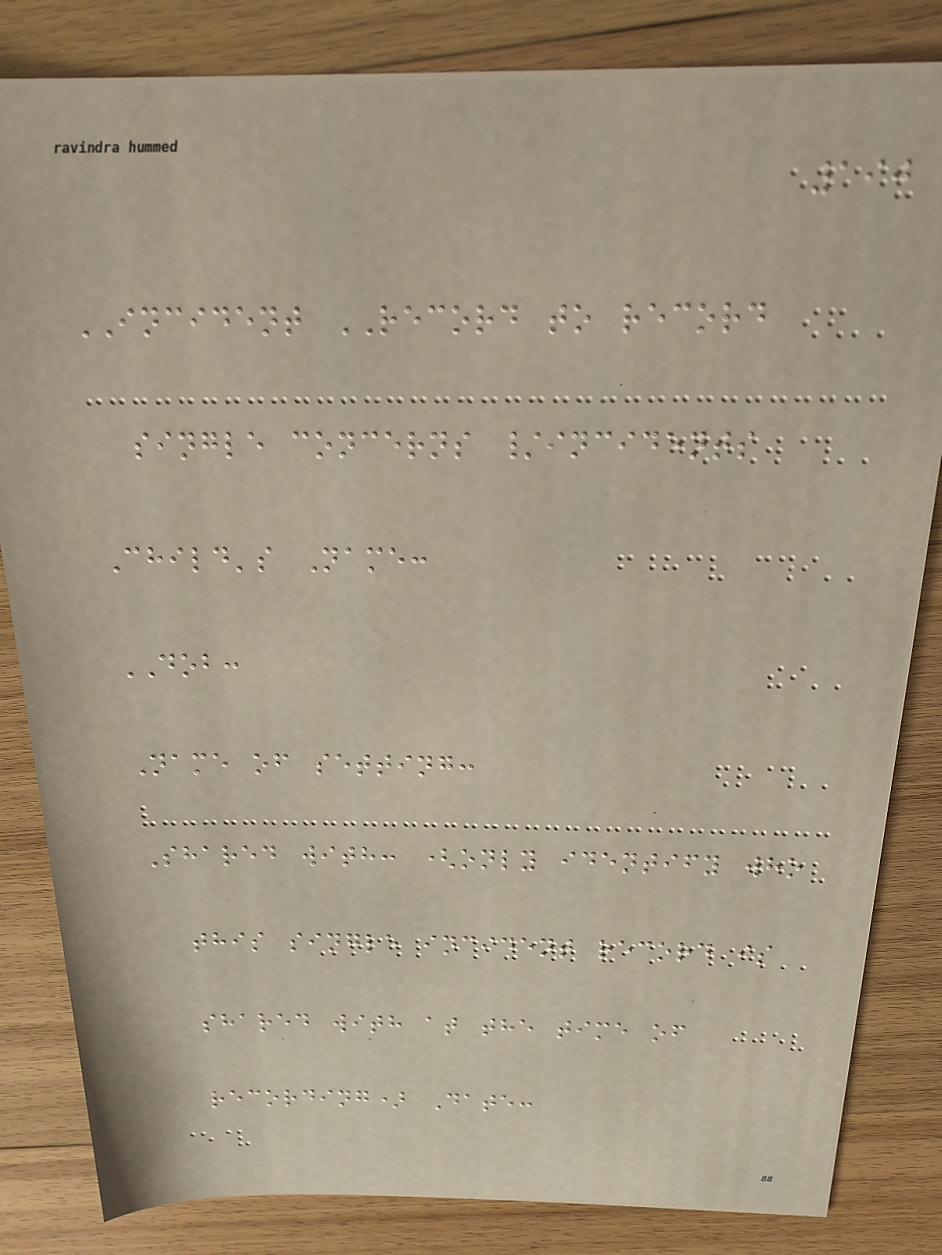190
INCIDENT RECORD to record
single concerns /incidents
Child's Name:
DOB:
Name of setting:
Shared with: (only identify who
this single incident record is
shared with at the time of
recording) Date:
